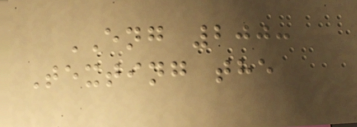ENG 200:
Texting the
